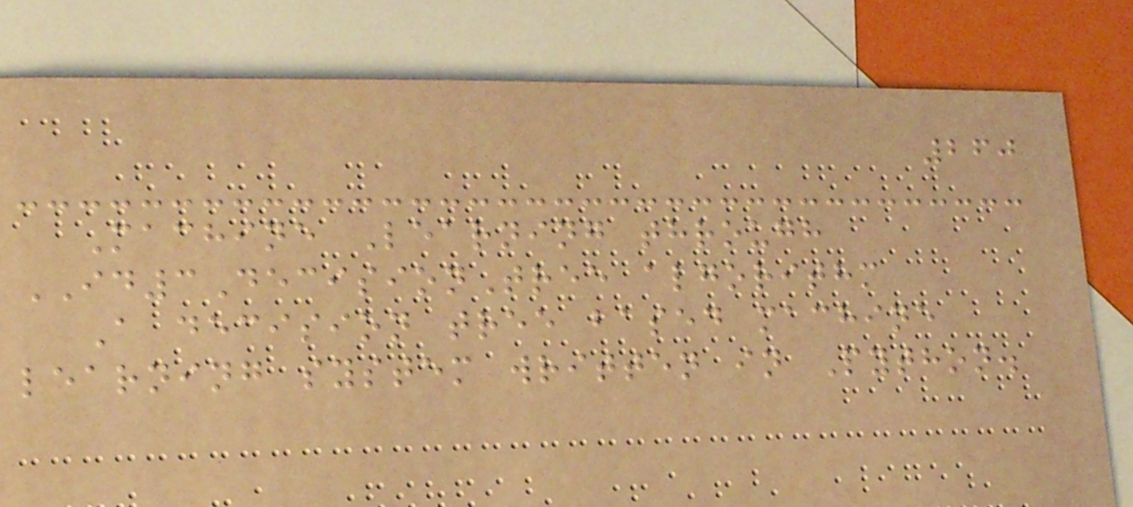260
Machine Learning through
ID3DecisionTree algorithm
A decision tree based machine
learning system written in Python.
